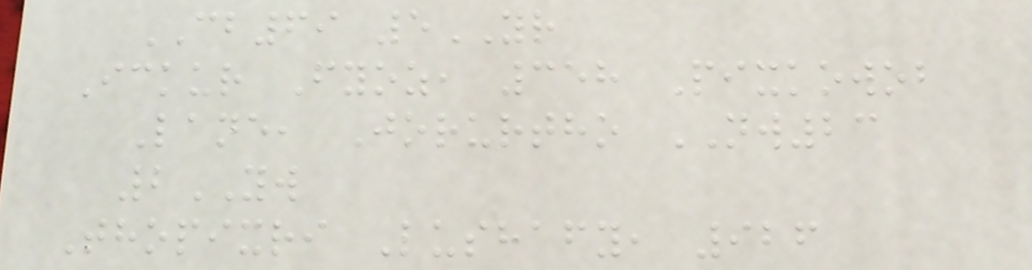CB69 5YR
Ickur Fyoz, 358 Pixkowob
Lane, Jorurtho NW23
2YW
Thopixri Lushafy, 926
